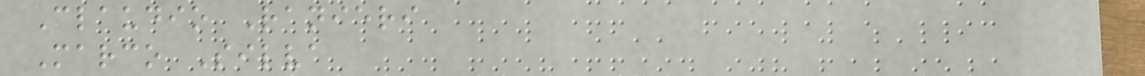Claudio Ranieri
Marco Silva
